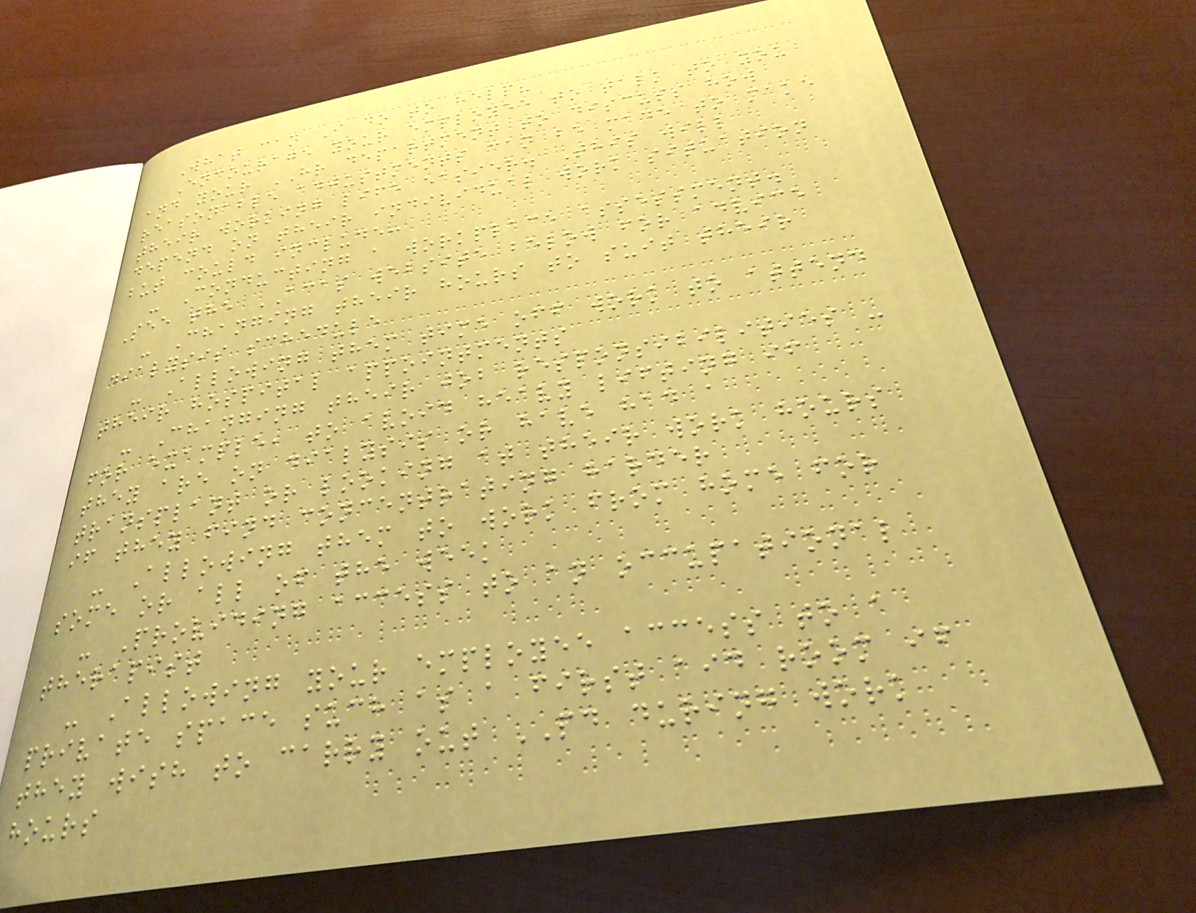What can I do to help?
Encourage your employee to talk to you
and your HR department to discuss how
reasonable adjustments can be made to make
their working life easier. This will
depend on their individual work situation
but could include:
- Conducting a workplace assessment.
See the ACAS website below for advice
- Changing their hours to suit their
dialysis schedule
- Allowing them time off work to attend
their hospital appointments
- Changing their job responsibilities -
for example, to avoid heavy lifting if
they are on dialysis or have had a
transplant or looking at their work hours
if they find concentrating harder
- Allowing them to work from home for
some or all of the week
- Providing access to an occupational
therapist
- Allowing your employee access to a
private space such as a first aid room if
they wish to carry out PD during work
hours
